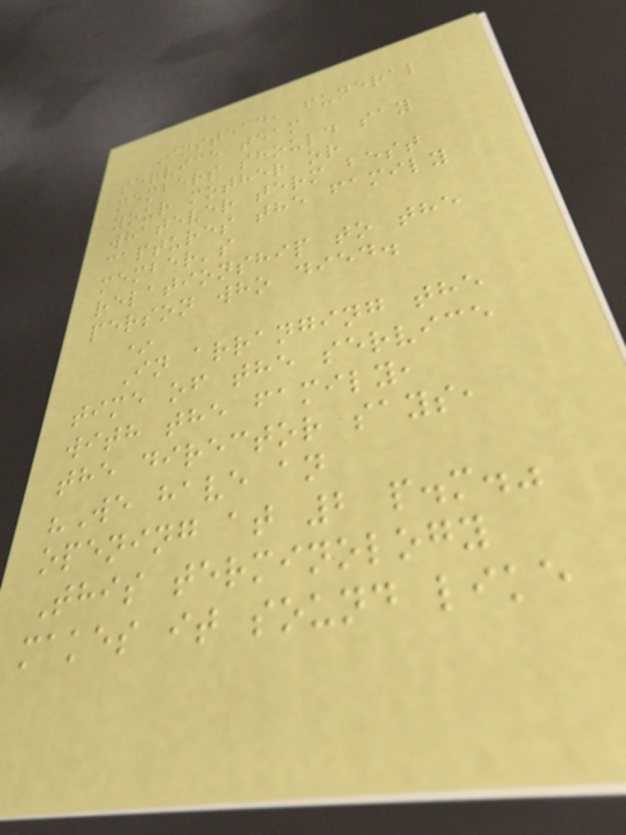Instead, funeral
service team
members should say
your mother or
whatever term best
captures the family
member's
relationship to the
person who died.
*
In arranging the
time of the service
with the family,
the director says,
"We have an
opening at 2 p.m."
This terminology
makes it sound like
